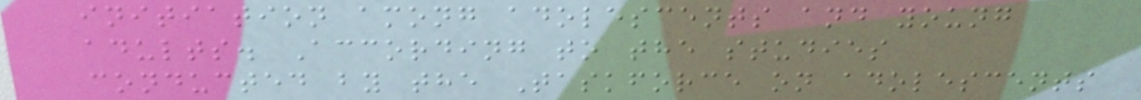initiation among adolescents and young
adults. According to the studies
conducted by the Taskforce on adolescents
